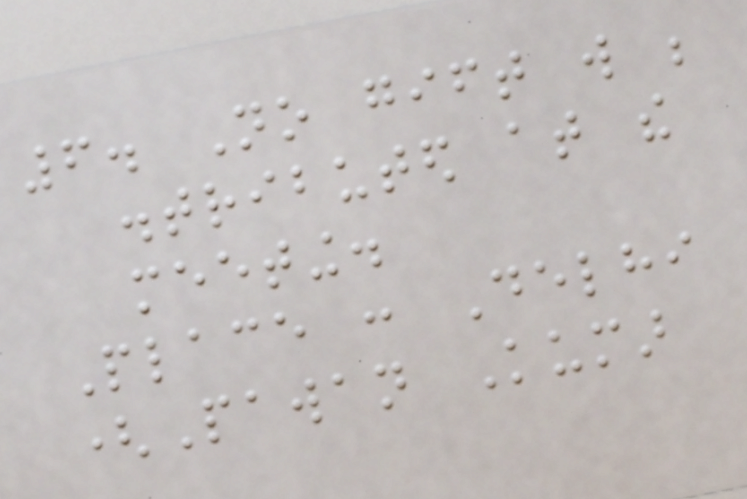6. No gift will be
distributed at the
meeting.
Place : Delhi
(Pawan Kumar
